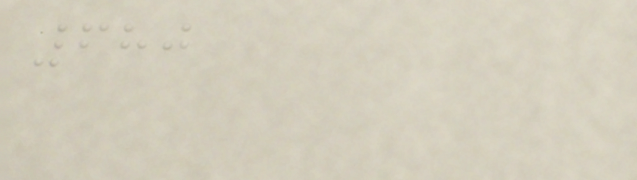680
